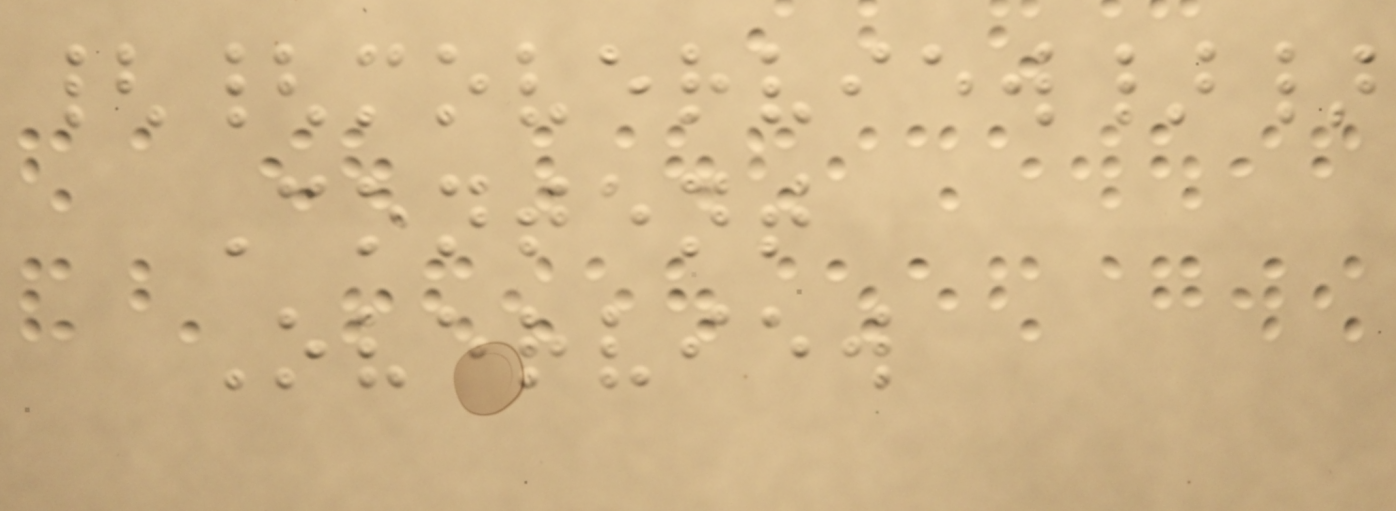{{moverview}}
Content
Overview
